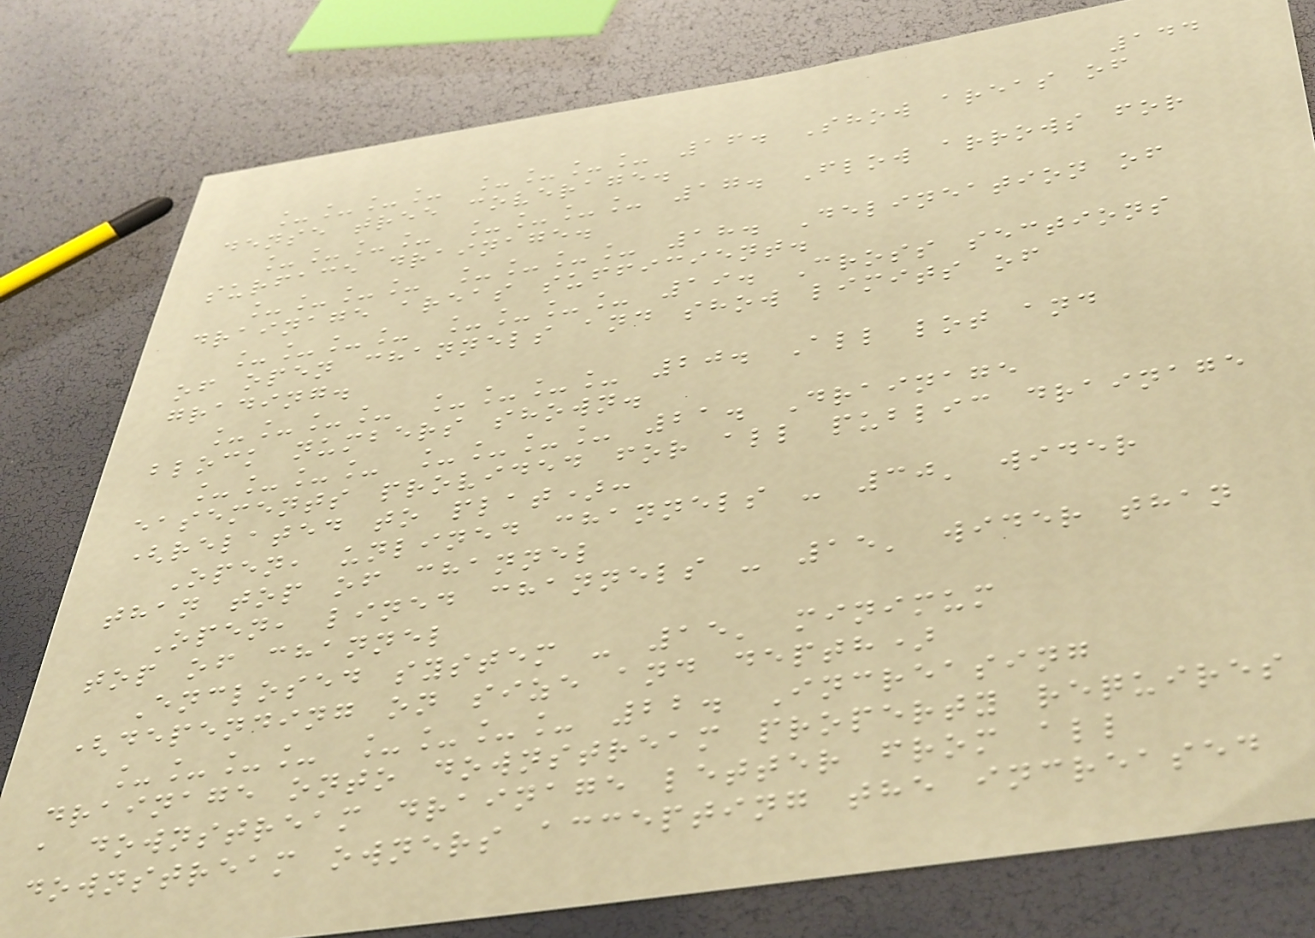144
____ ____ 16. Show areas of
dense tree coverage.
____ ____ 17. Flow arrows for
surface drainage.
____ ____ 18. Delineation of
drainage areas sufficient.
____ ____ 19. Cross sections
of open channels and show limits of
grading.
____ ____ 20. All lot and
block numbers shown.
____ ____ 21. Drainage
easements provided for all public drainage
(related to plat):
Open, unlined channels - 30' wider
than top of channel
Open, lined channels - 15' wider than
top of channel
Enclosed system - 15' minimum
(depending on size and depth)
____ ____ 22. Increasing
drainage onto downstream property requires
a downstream drainage letter from all
downstream owners accepting the increased
